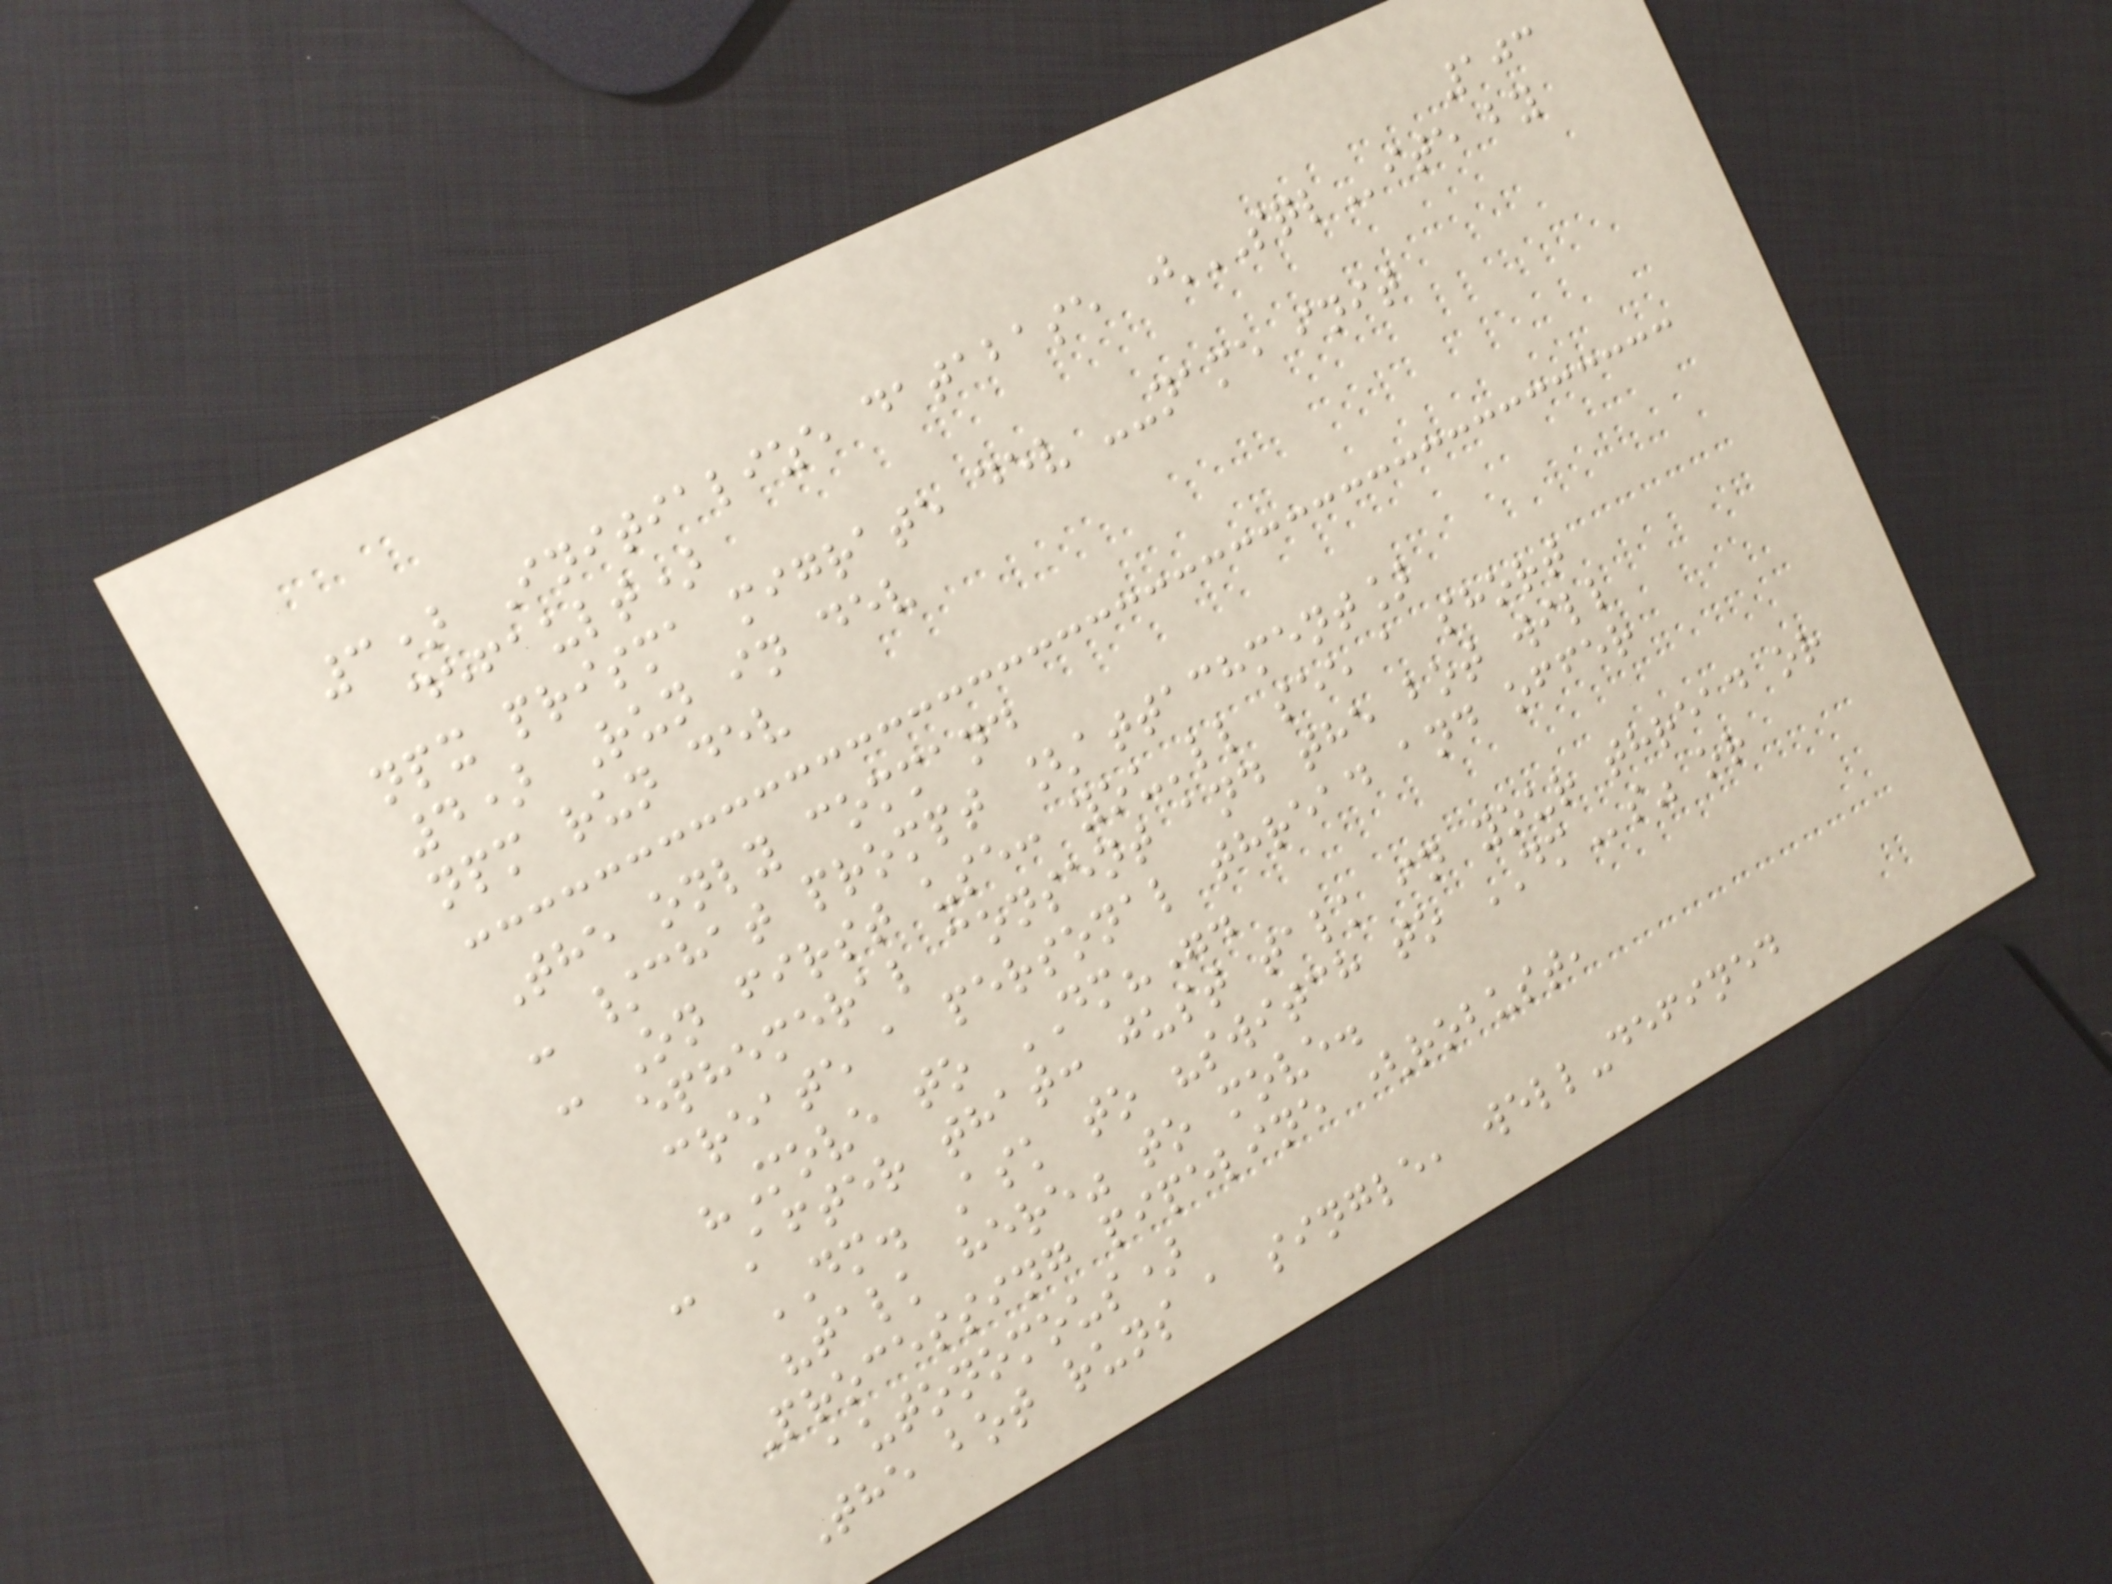103
3) Initialize database (SQLite by
default)
npx prisma migrate dev --name init
4) Run in dev
npm run dev
The only command
- /chat prompt [attachment]
- On first use: you'll see a short
ephemeral consent and the bot will
create a personal thread and offer
"Move to DM?".
- After that: just talk in your thread or
DM. Ask to "switch to DMs" or
"talk here" to move.
Processing pipeline (robust,
autonomous)
The bot runs a single, well-defined
